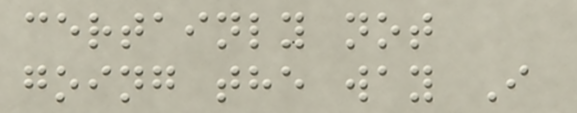certainly not
going the way I
